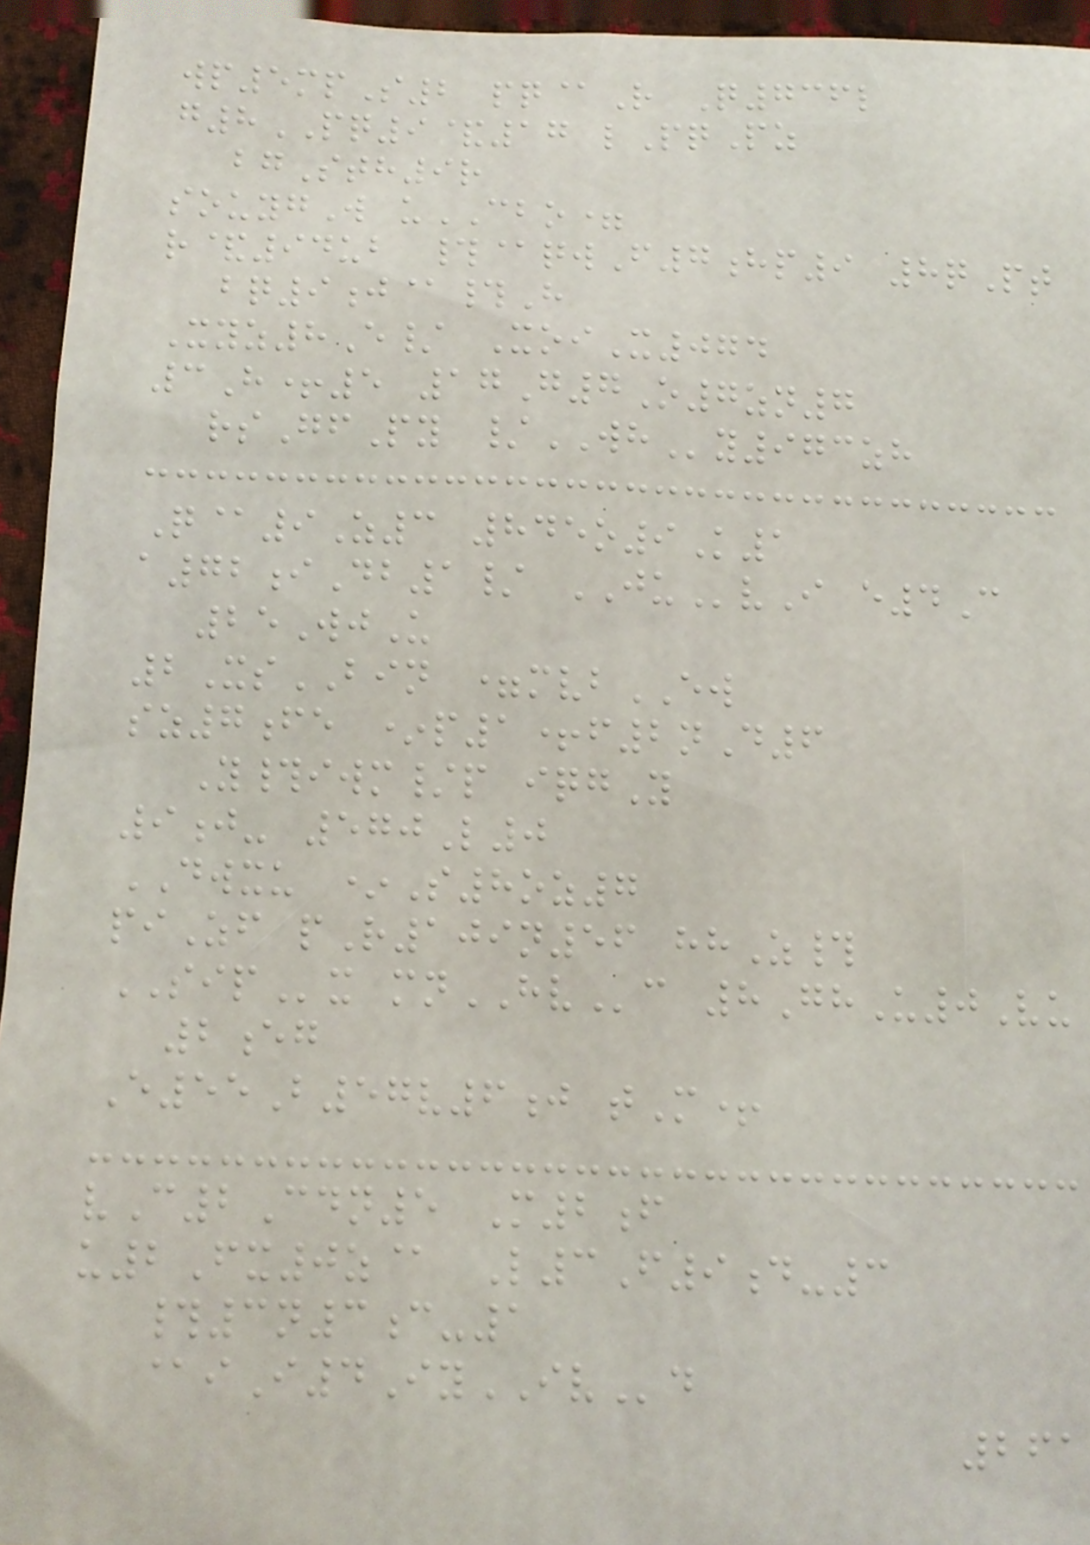wp5mpS2 pq@R Q736l
g8PQ9&17 lPqPz
bgSth9r
souygW uCBO=
r&94ub #@qwF7hp9 8qPt
bq9j@#H
Xyz8E/ XoiX074
3H+5 17G7O7zn7
rsGfPy /WHy973zh
Q@9Z3 845o9K1
a72iDb1/ JUvI e4C
25WjU
2XsBIN =mvbEW
sz7fe *p1+f2nD6
Y#iwm/p iqgY
9j- 570L0
DWXU *S8oz7
piZf pR109n56 hhZ#
SIPx mnHVc 8GhU0Vu
2eg
E55B57v6j tM+
vC2Cdn5 M2f
u2Fx0z@ L3F9d-3
#3n3c-1
@iI4IyIVd
261
